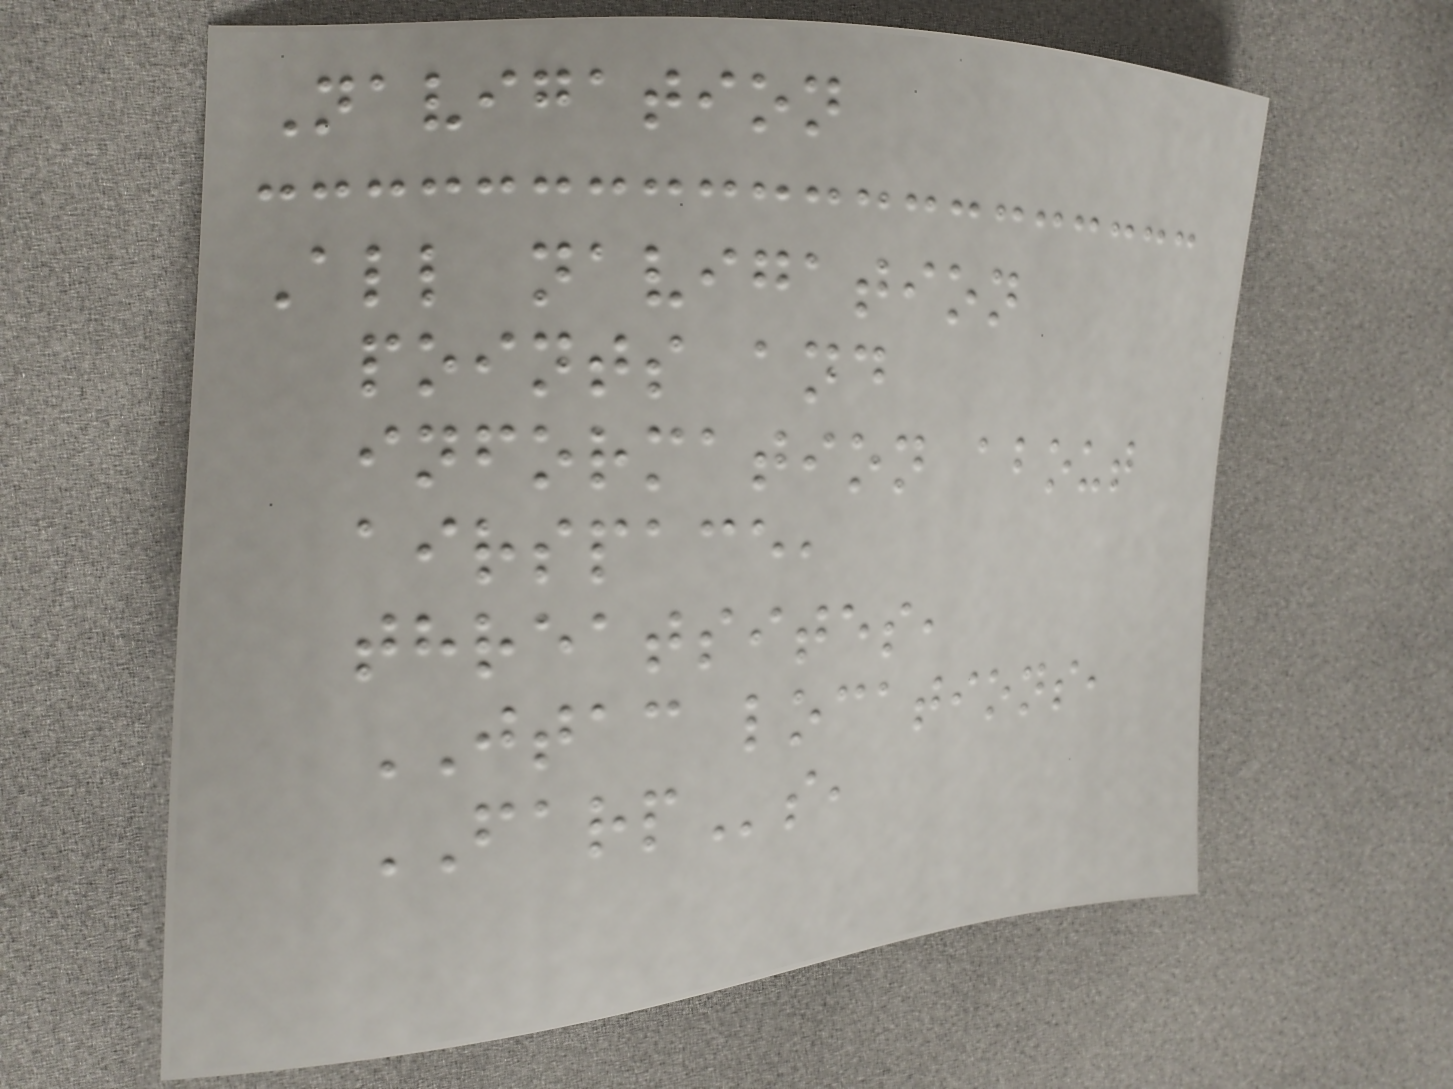Navigation
All navigation
points and
information about
airspace,
threatsites,
JTAC locations,
FARPs,
